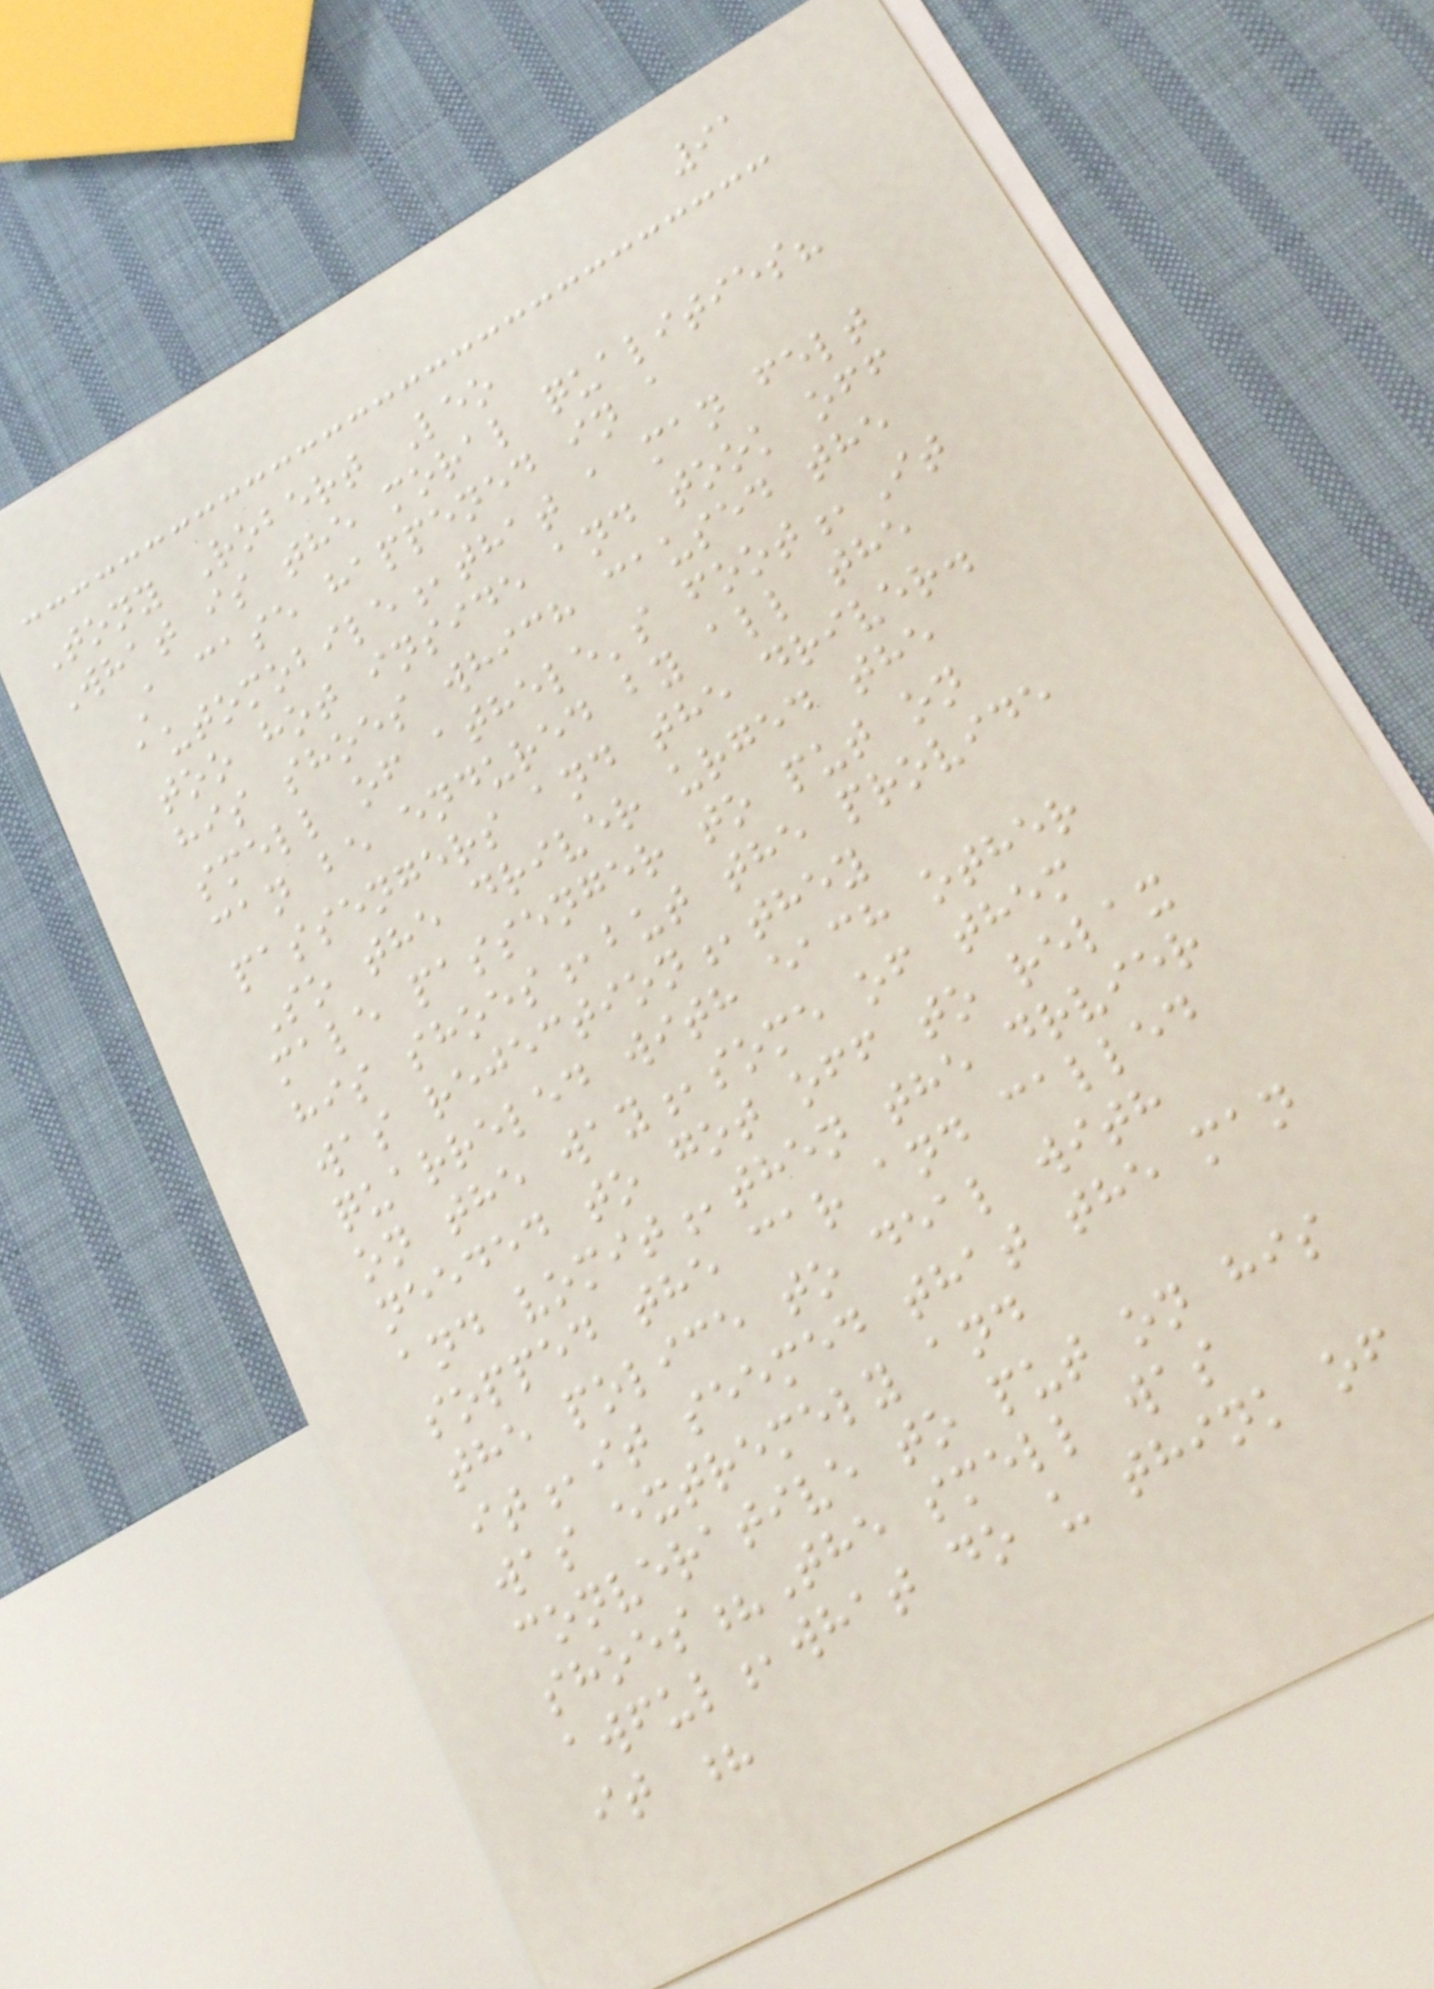91
Tony Robert Leo
What is the moral qualities?
A case happened in a
automobile,that a man felt
too hot inside and took off
his shoes which caused the
smell of athele's foot,It
can be endured by all the
passengers and the driver.
So the driver urged the
male passenger to put on
his shoes,but the provide
was rejection,they
quarreled with each other
on the way,some of them
needed to got off to relax
and vomit,then the drvier
sopped the car and called
the police to deal with
it,it seemed that the man
was extremely and
converative to put on his
shoes?The smell was
awful,what do u think of
it ?
